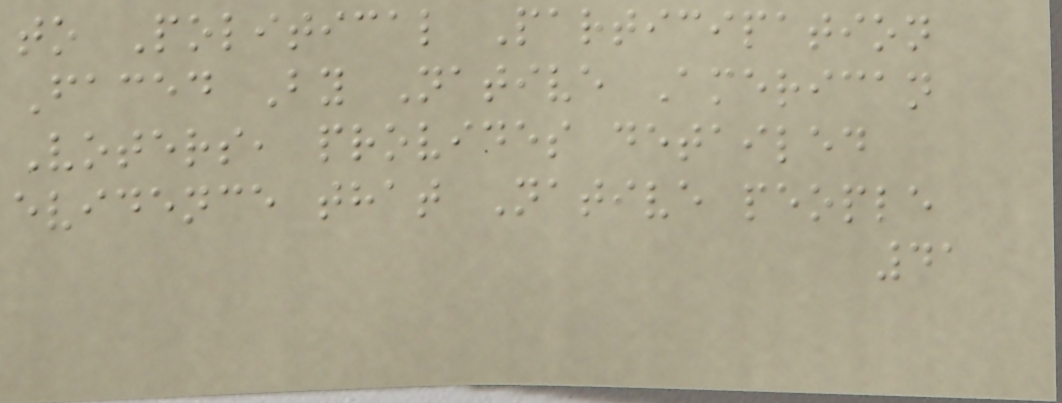to Political Participation
Faced By Native American
Voters, provides detailed
evidence that Native people
41
